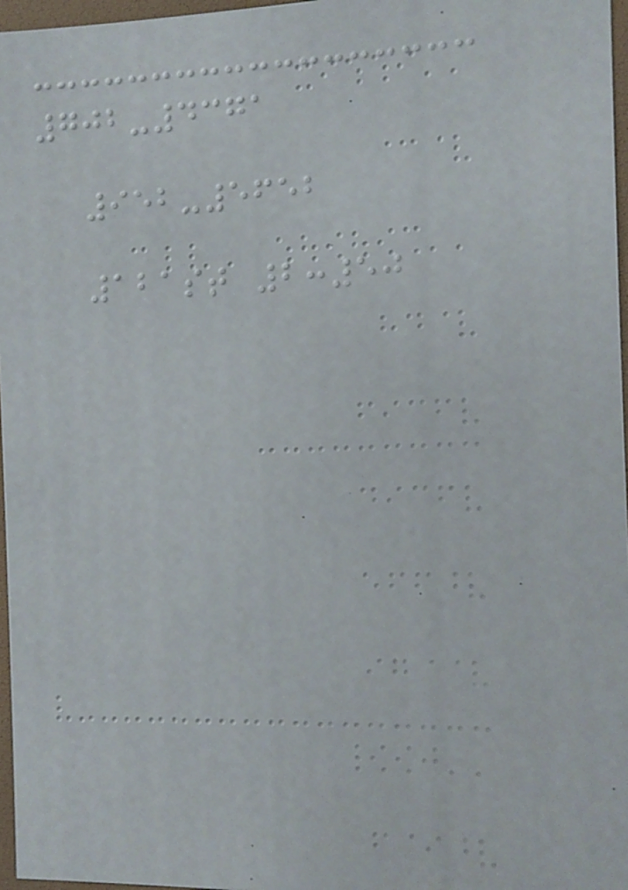702-4371
952-5652
121st 2:50
